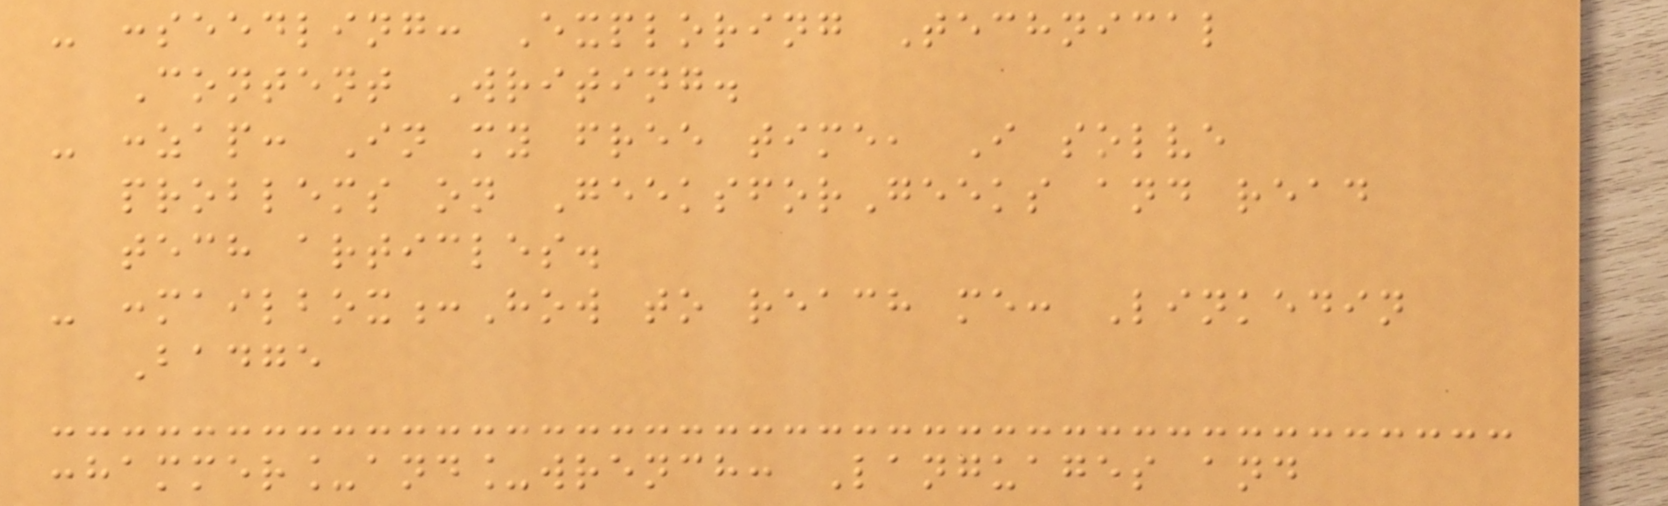- :seedling: Exploring Technical
Content Writing.
- :zap: In my free time, I solve
problems on GeeksforGeeks and read
tech articles.
- :mailbox:How to reach me: Linkedin
Badge
:hammer_and_wrench: Languages and
